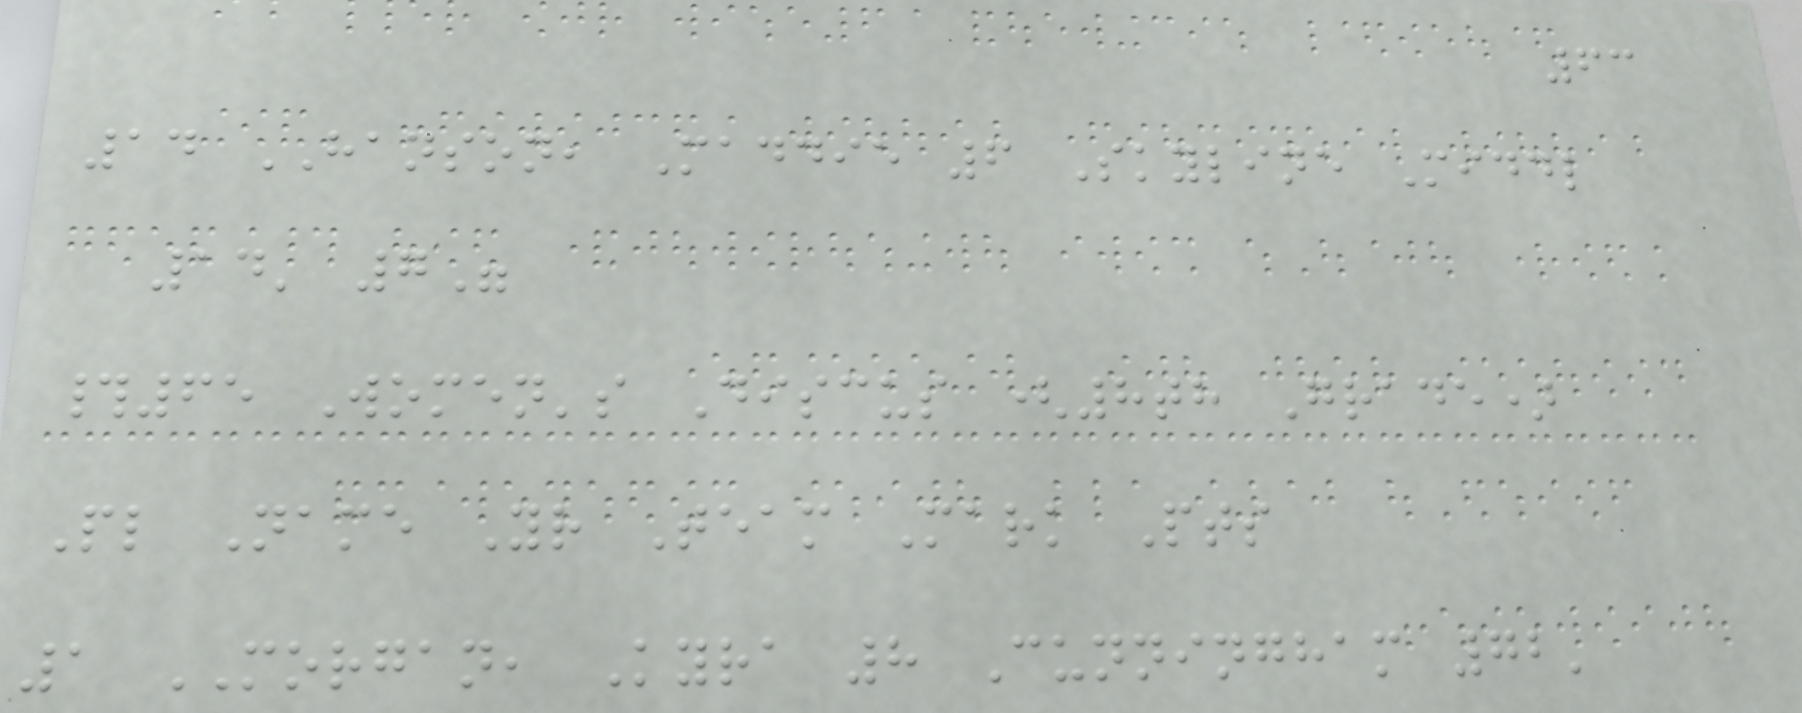63
14 HANSON, Maddie 6 Skyline Middl
14' 7"
#65 Women's Discus (8th Grade)
Pl Name Yr Team Mark Pts
1 MORGAN, Kyra 8 Cunningham 72'
